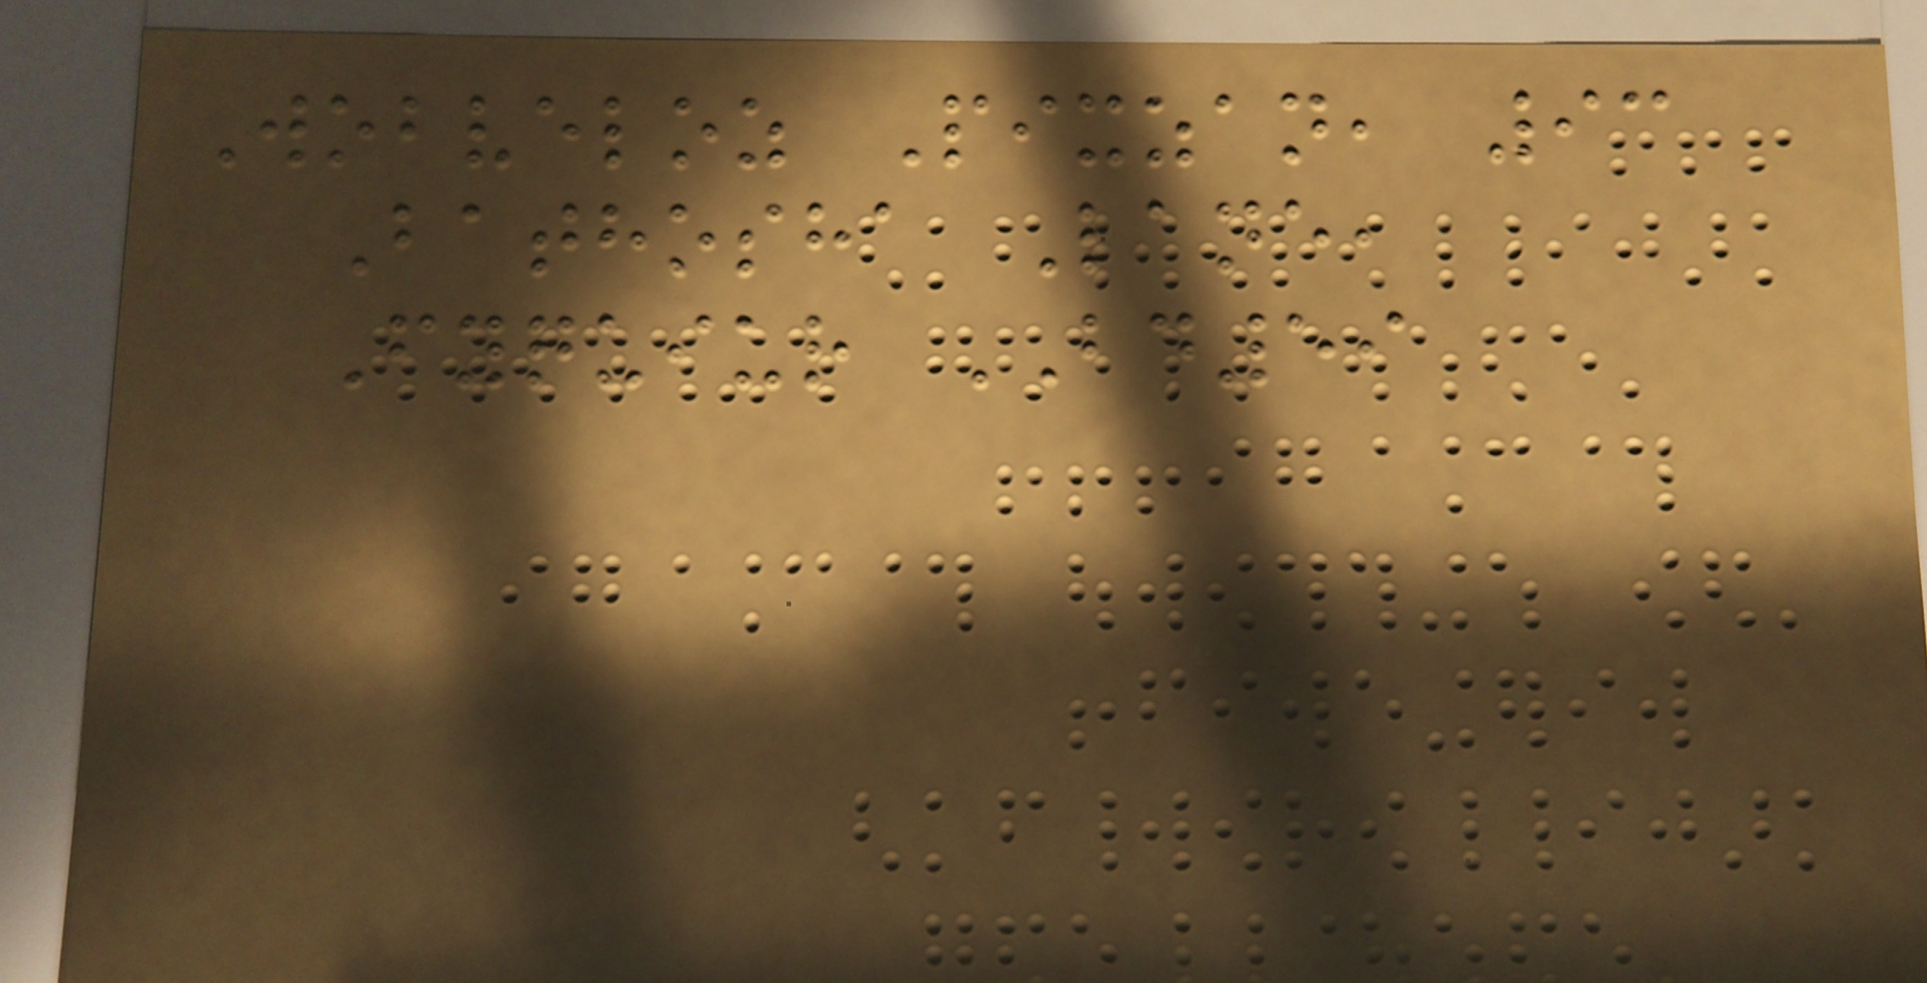Wobveloz Pixzan, 93
Bathosha Lane,
Fyquiur BD59
